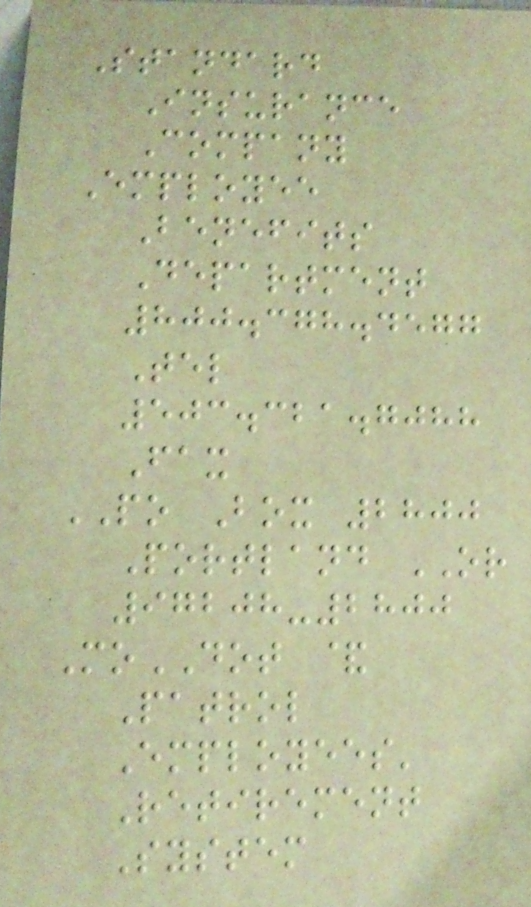Standard
Insurance
Company
Employee
Benefits
Department
800.378.4577
Tel
503.321.7088
Fax
PO Box 2800
Portland OR
97208-2800
MoDOT &
Patrol
Employees'
Retirement
System
